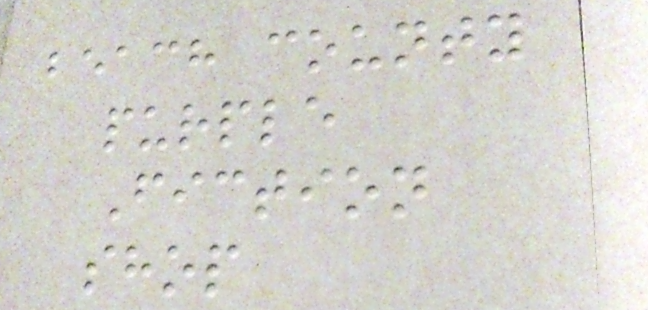beach county
purple
Fiction
shop
